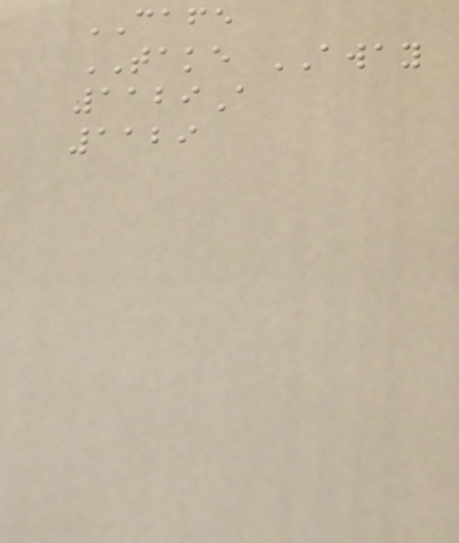CAFE
TAKE AWAY
1129A
1129
